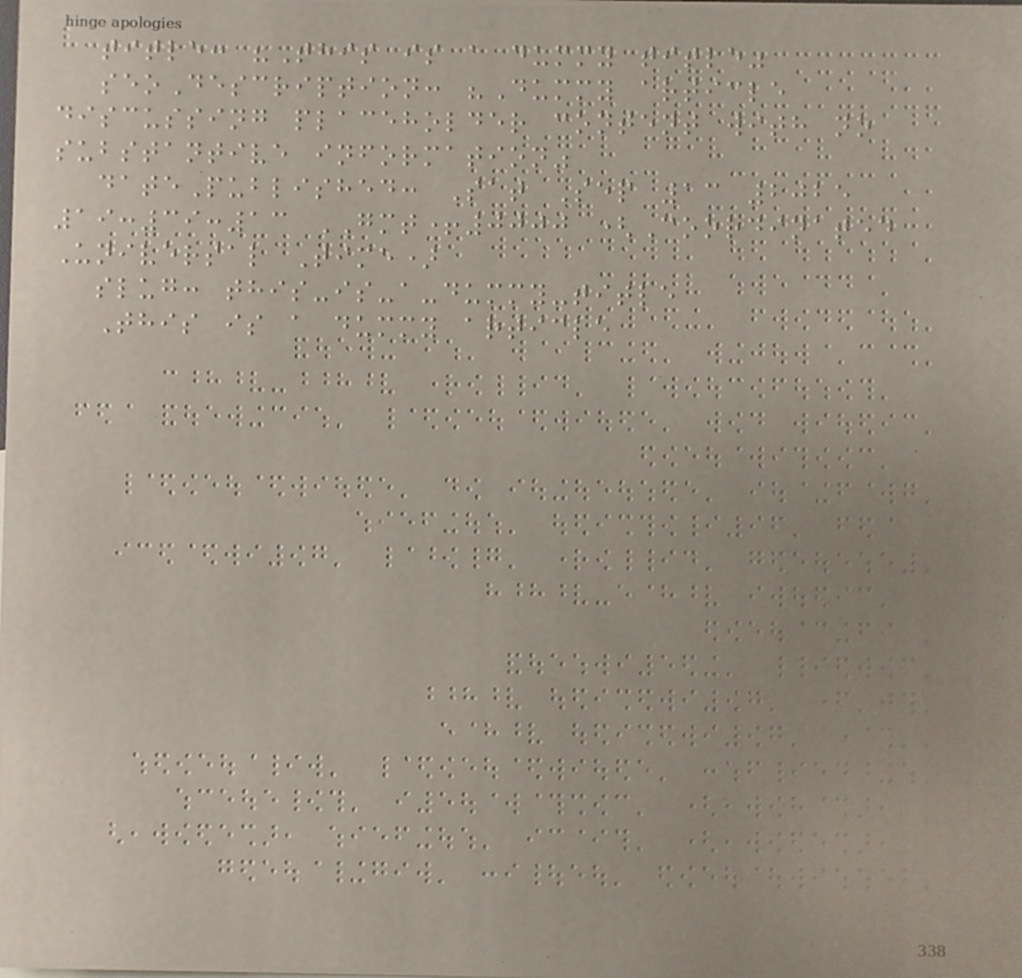title: "This is a dummy title"
seoDescription: "Dummy article
discussing placeholder content with no
substantive information"
datePublished: Sat Sep 13 2025
19:39:13 GMT+0000 (Coordinated
Universal Time)
slug: this-is-a-dummy-title
This is a dummy article
